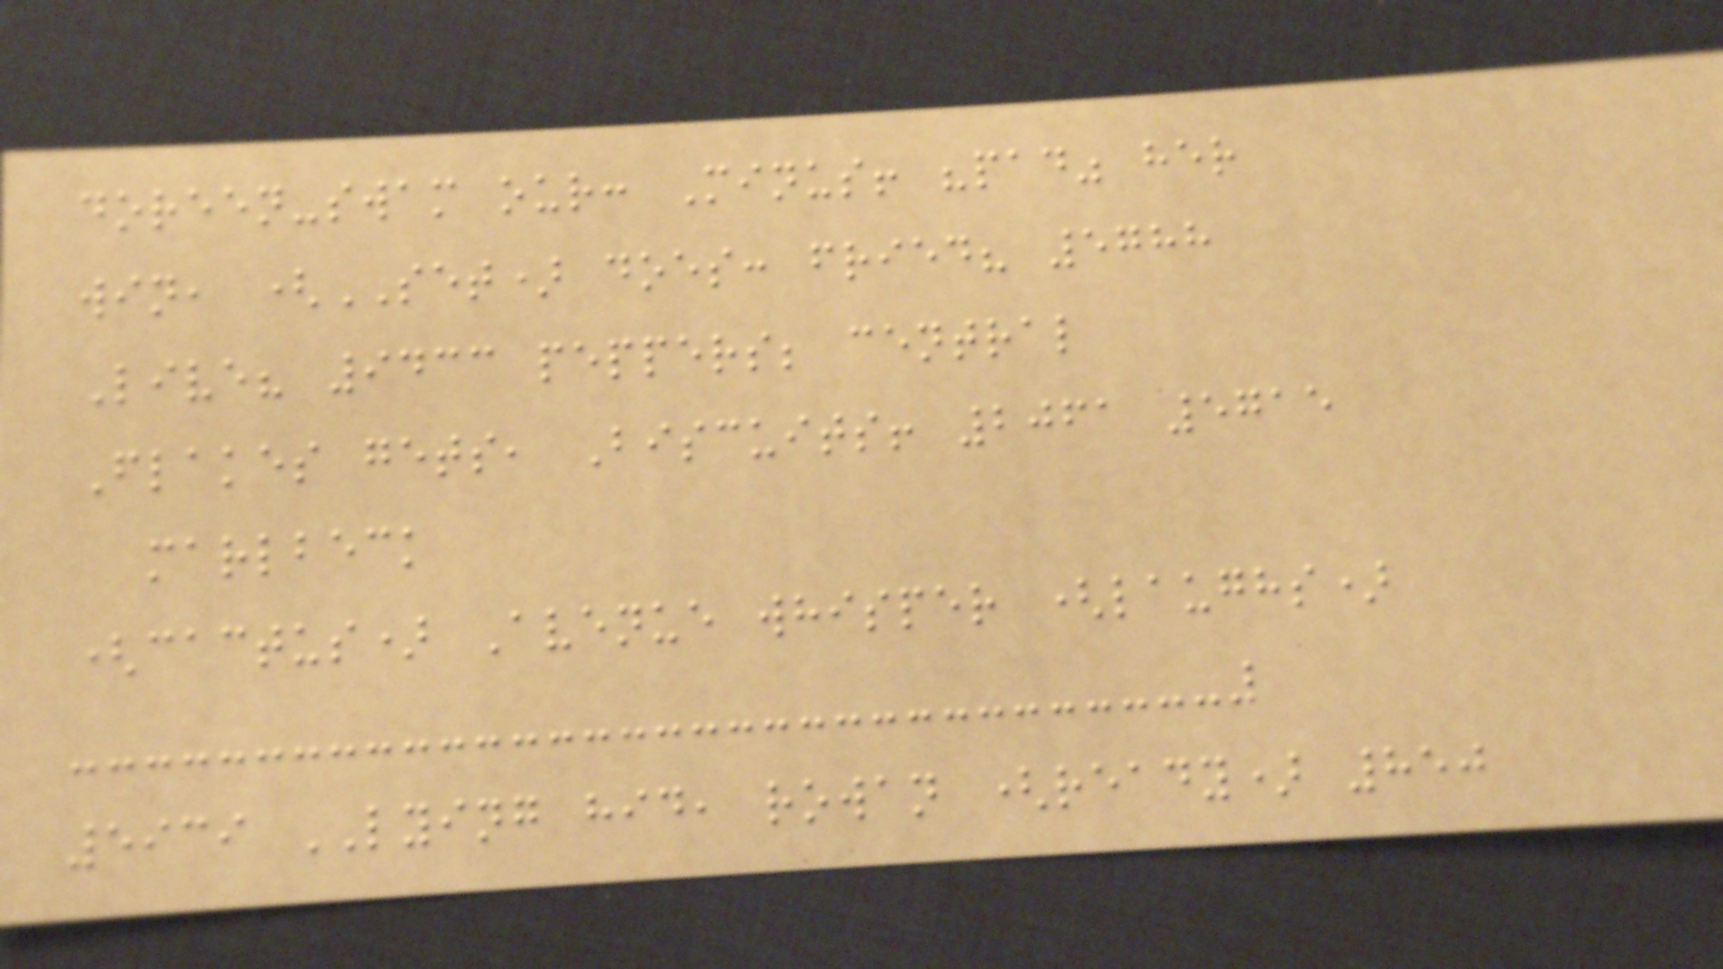doreen-swam our: Minus! "pad" her
win, (SET) does: fried? 5788
Live? 9433 peppers; central
Flakes gets, Biscuits! 2061 5715
marlbeck
(cactus) Avenue whisper (laughs)
5939 LYING hid, rowan (ready) 850
